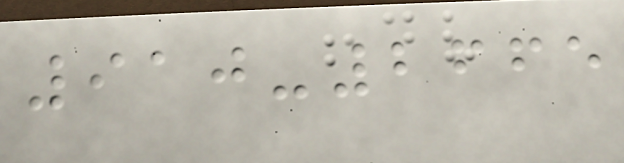910-2665
